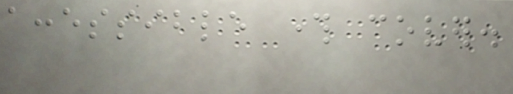accessible through cover.
